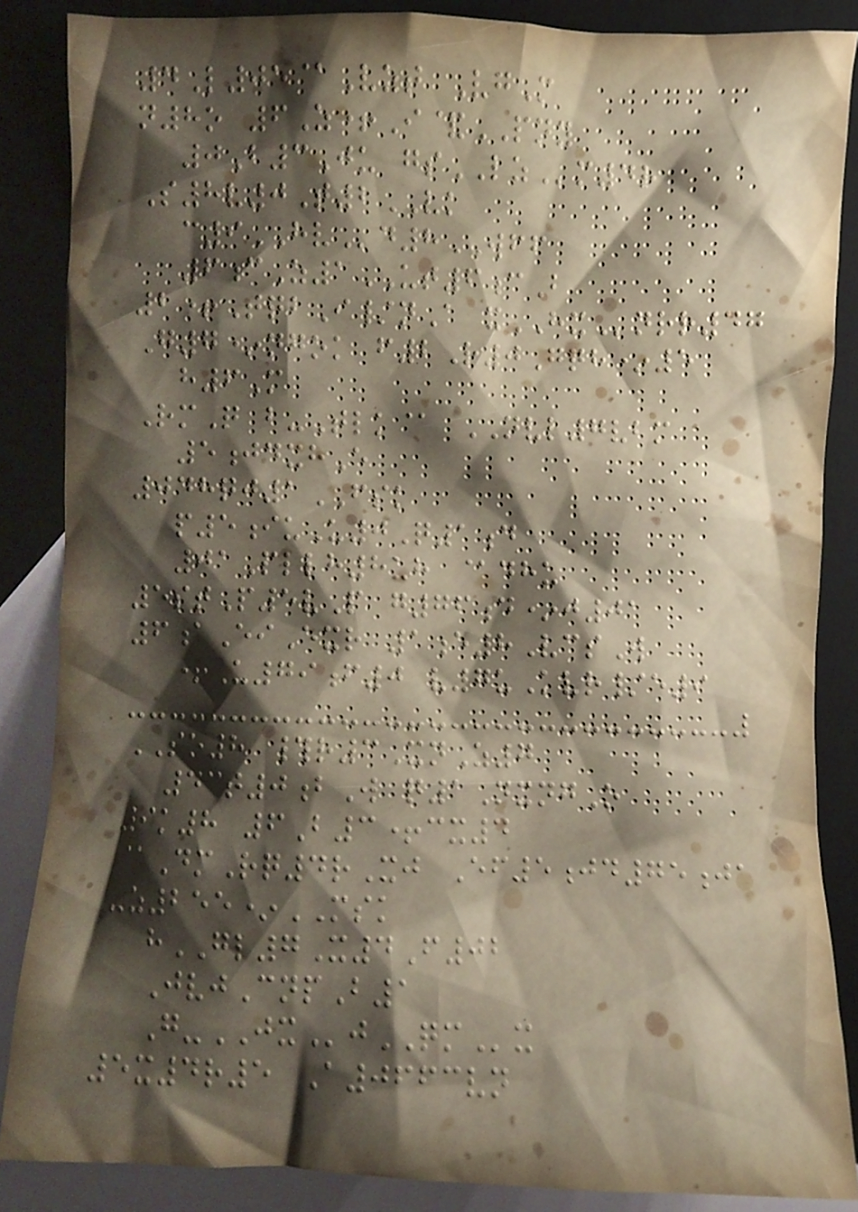4L05@Vzt VgM
n8o 6Z+I&PNY
0B3Ju gsLZm4r
S8v0T2VK
c9HVd8WFF
6cZ1UT6cB
2+TqbI/nA xHXnrr47
G7*ngok f2R0Gqh*5
h6M
RmQ b-Tlk@ NVL7vbm
5jdxhE
048qj1FSK
p5iuU0Q1d
01Pllh8uh @dhu
5stP5vP g76d*j01
6aEiExr 1e8VcsW
+U79f0 v7uKvr/e9
SO8 #r3XnZ7
43t0bW q1NxngO
9k8 6B3+cx4
@DmRq4rXj Ef5jd75ja
-z255*MSK
hGL7X4F02
JvjCnpB1
G-JXjQMx
5x4r5 A0663vn
